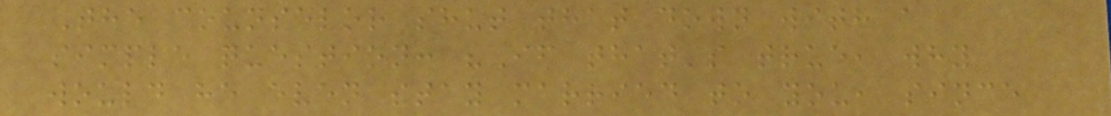The counselor shut that down with a
simple question: "If that's true, why
would he even stay married to you, since
